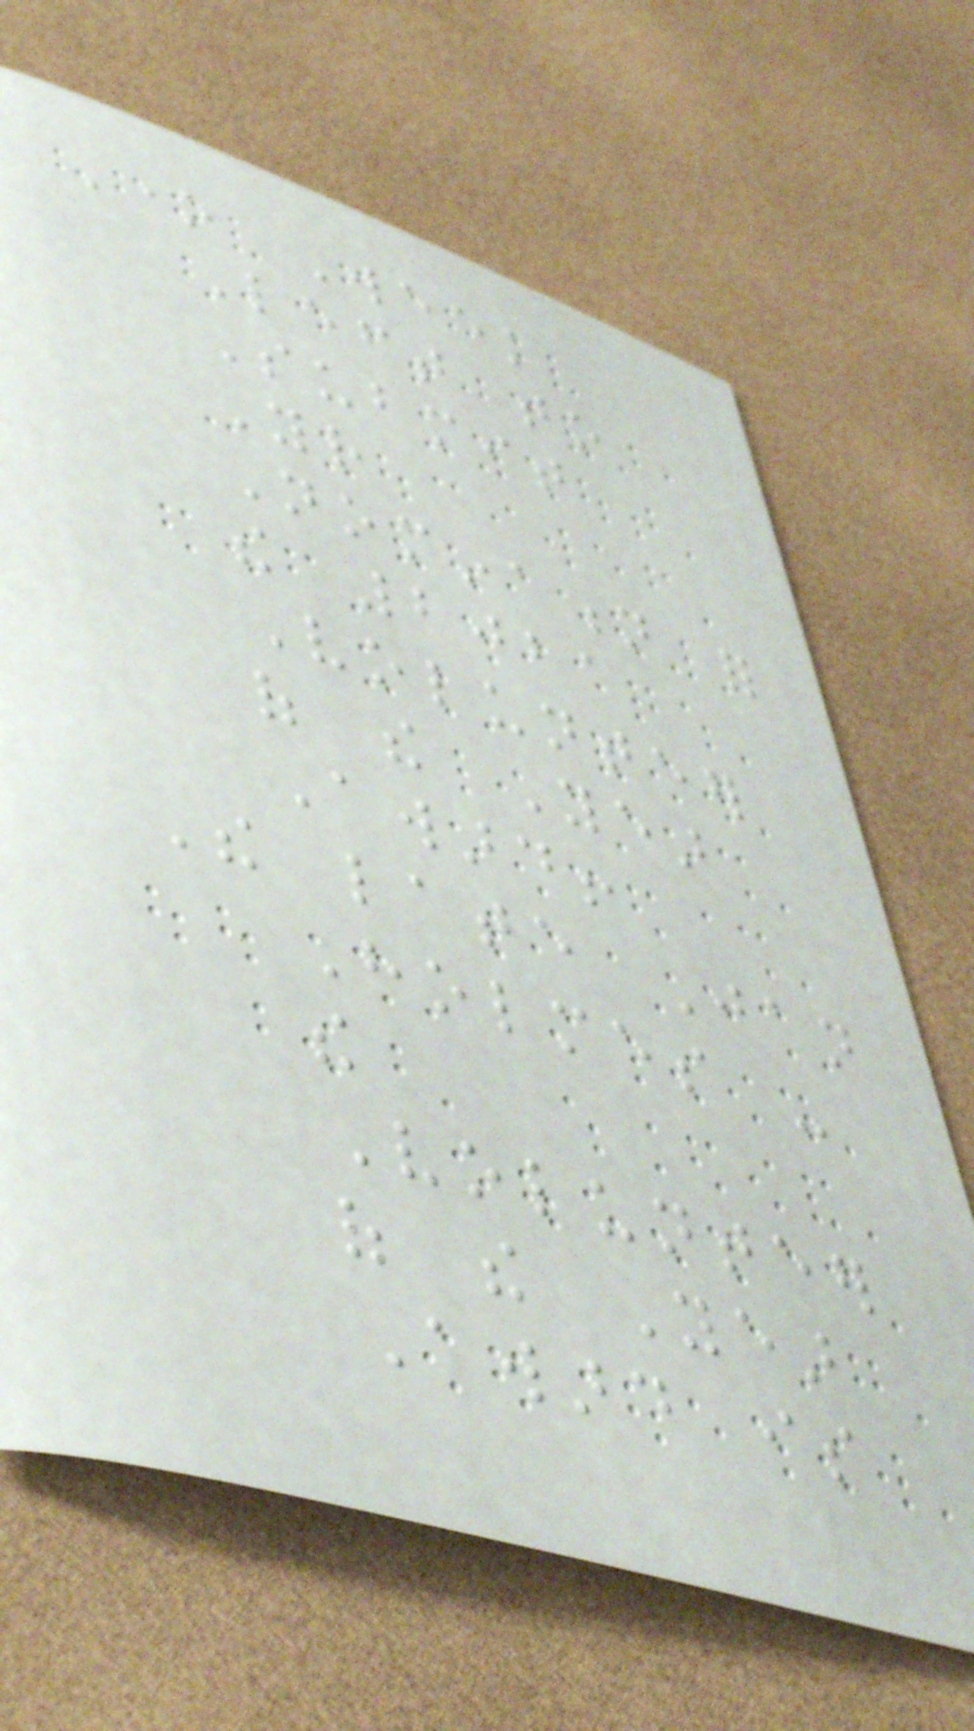One Week
Left to
Submit
Your
Nomination for
the 2021
Volunteer
of the Year
Award!
The late Jan
Holmes -
the
Volunteer
of the Year
Award is
